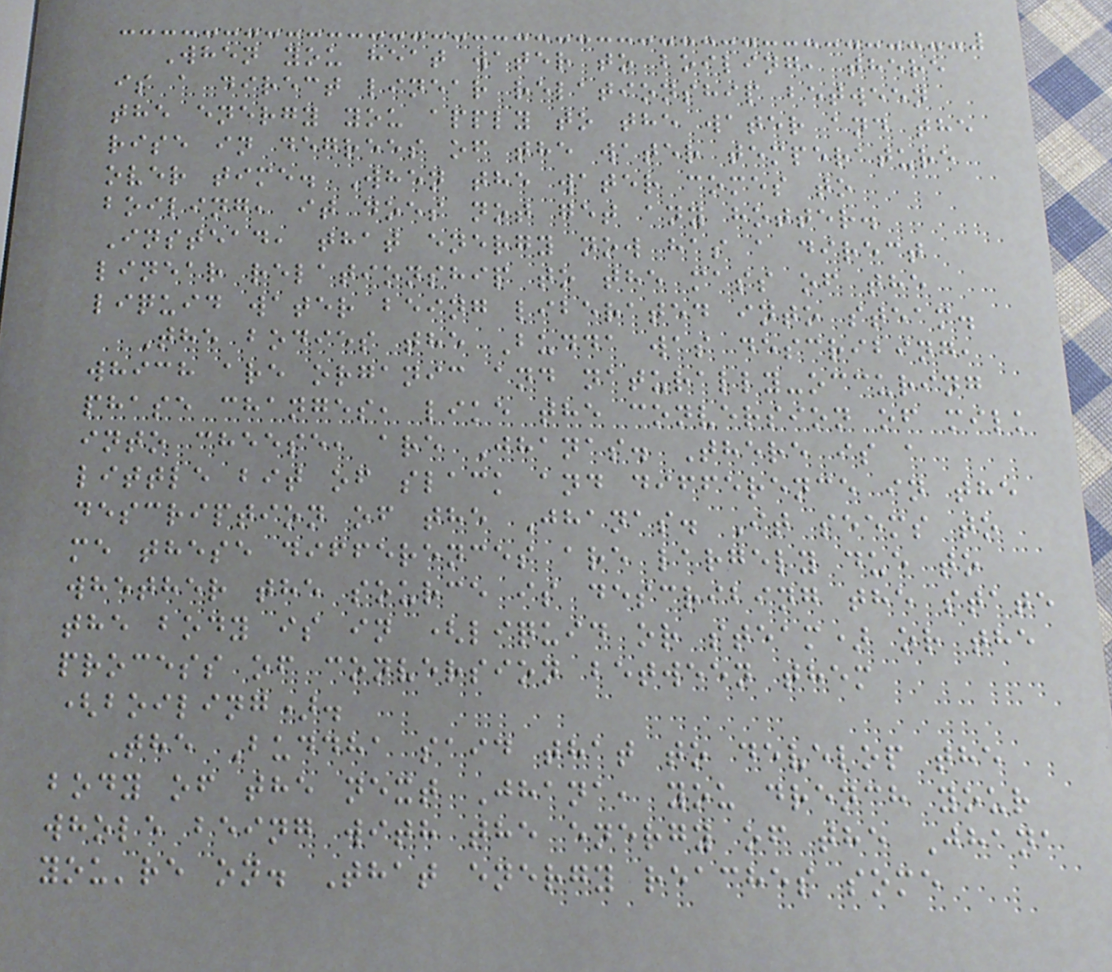When you heat water to boiling, there
is a direct linear relationship between
the energy you apply to the water and the
rise in degrees of the water temperature
over time. When the water comes to
boiling, it does not get any hotter.
Instead, that energy now has a direct
linear relationship to the mass of the
liquid water being liberated into steam.
The bodies the Budda was describing,
which are organic and naturally-occuring
phase changes, like the conversion of milk
into cheese, are Jhanas. There is a
little bit of slack and difference in the
description of the Jhanas. It seems to
me these differences are largely due to
whether the source is describing the state
the body is in (liquid or steam) or the
process of conversion between them
(boiling).
The Buddha said that to develop the
body of the next Jhana, you drench your
whole being with the energy of the Jhana
you're on. That energy reaches some
